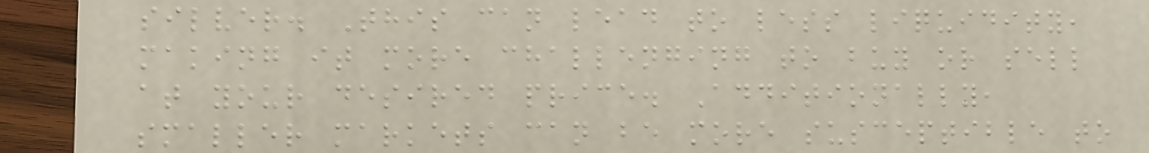silver. This can lead to less liquidity,
making it more challenging to buy or sell
at your desired price. Additionally,
smaller markets can be more susceptible to
